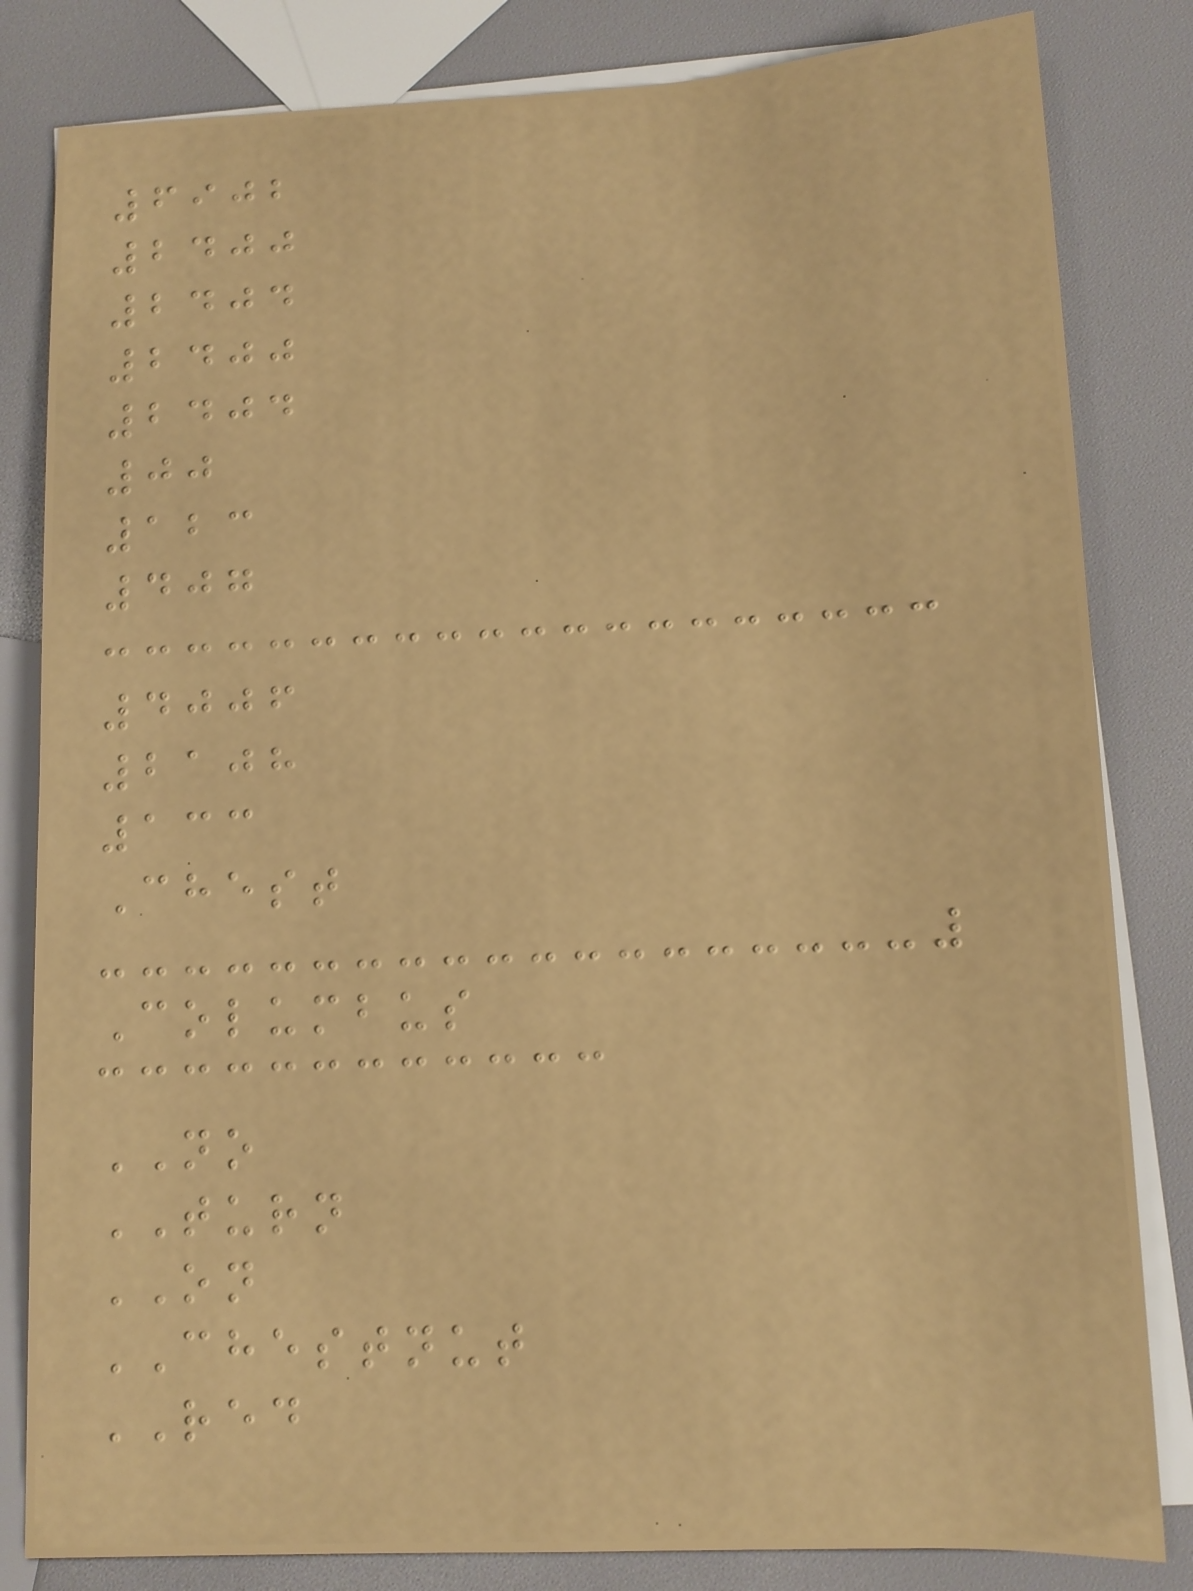6902
2400
2404
2400
2404
00
123
407
4006
2108
133
Chest
Columbus
NO
TURN
ON
CHESTNUT
RED
